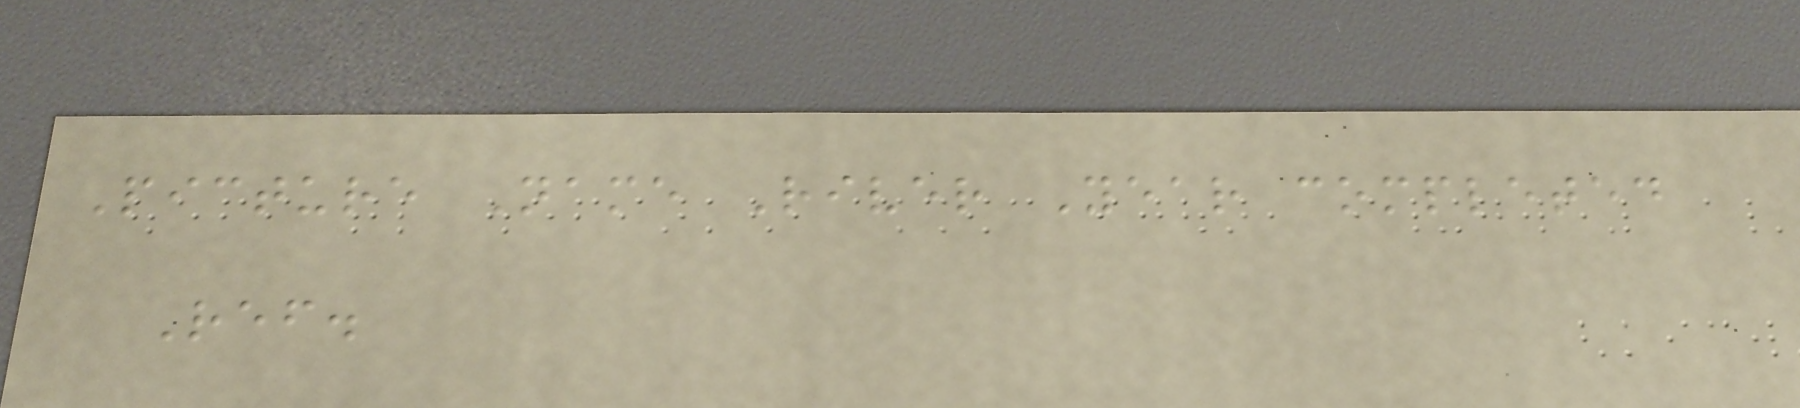Picture Name River Year completed
Ref.
